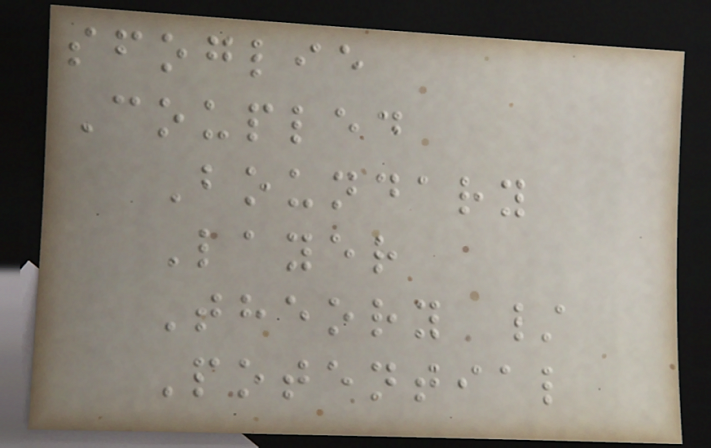sfoglie
Coupled
Boundary
Layer
Theory /
Potential
